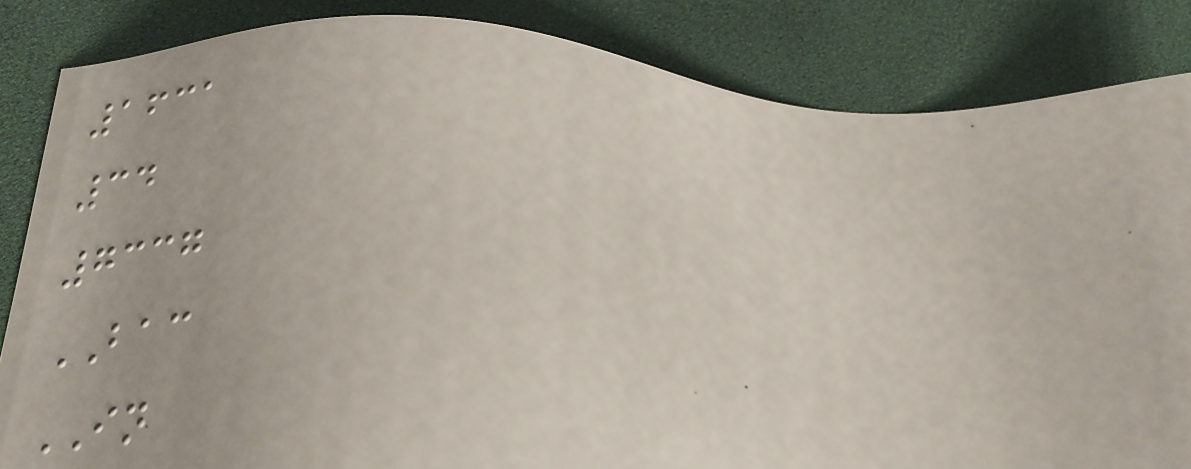1631
34
7337
BAC
IN
